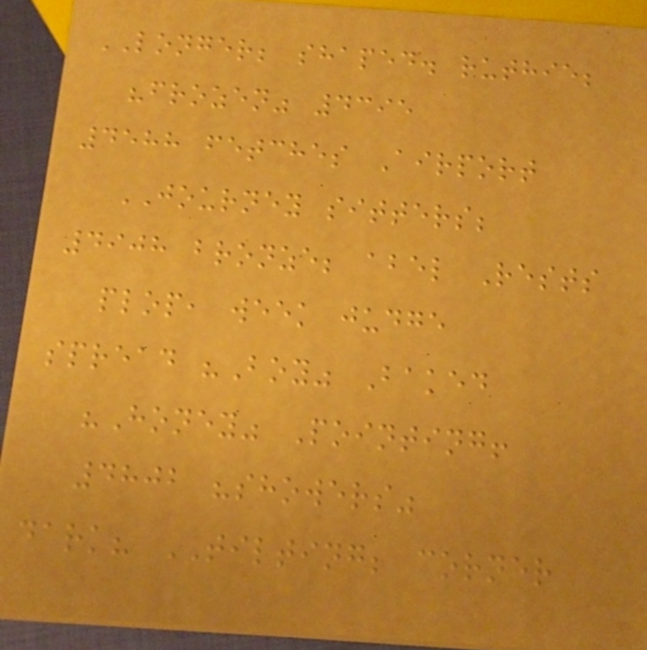LONGER; shaped. ruthie;
"frozen" 4395
4588 fetches Airport
JOURNEY sitters;
4908 bronze; abel Rests
plop, week judge
spread "Boy" Baked
"Honey" Pointing!
4802 "showers"
dark? TILTING; corner
